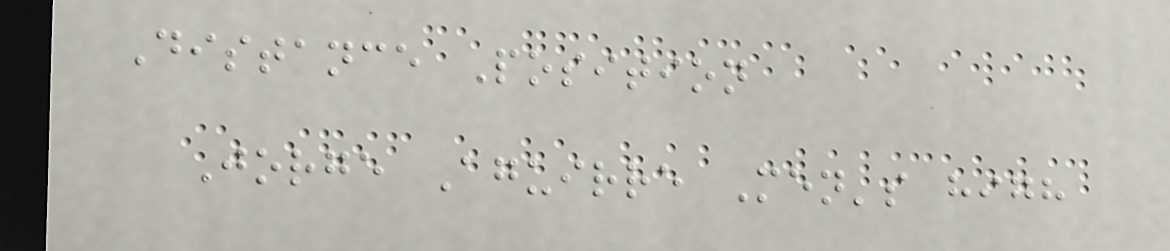Distance Position
Jorge Aguirre Men's high
